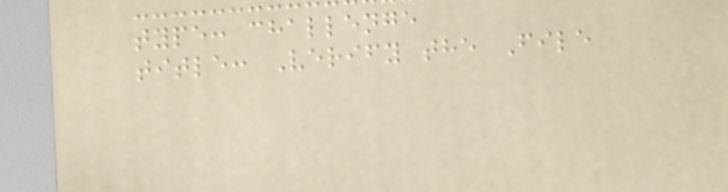type: challenge
title: Verify the File
